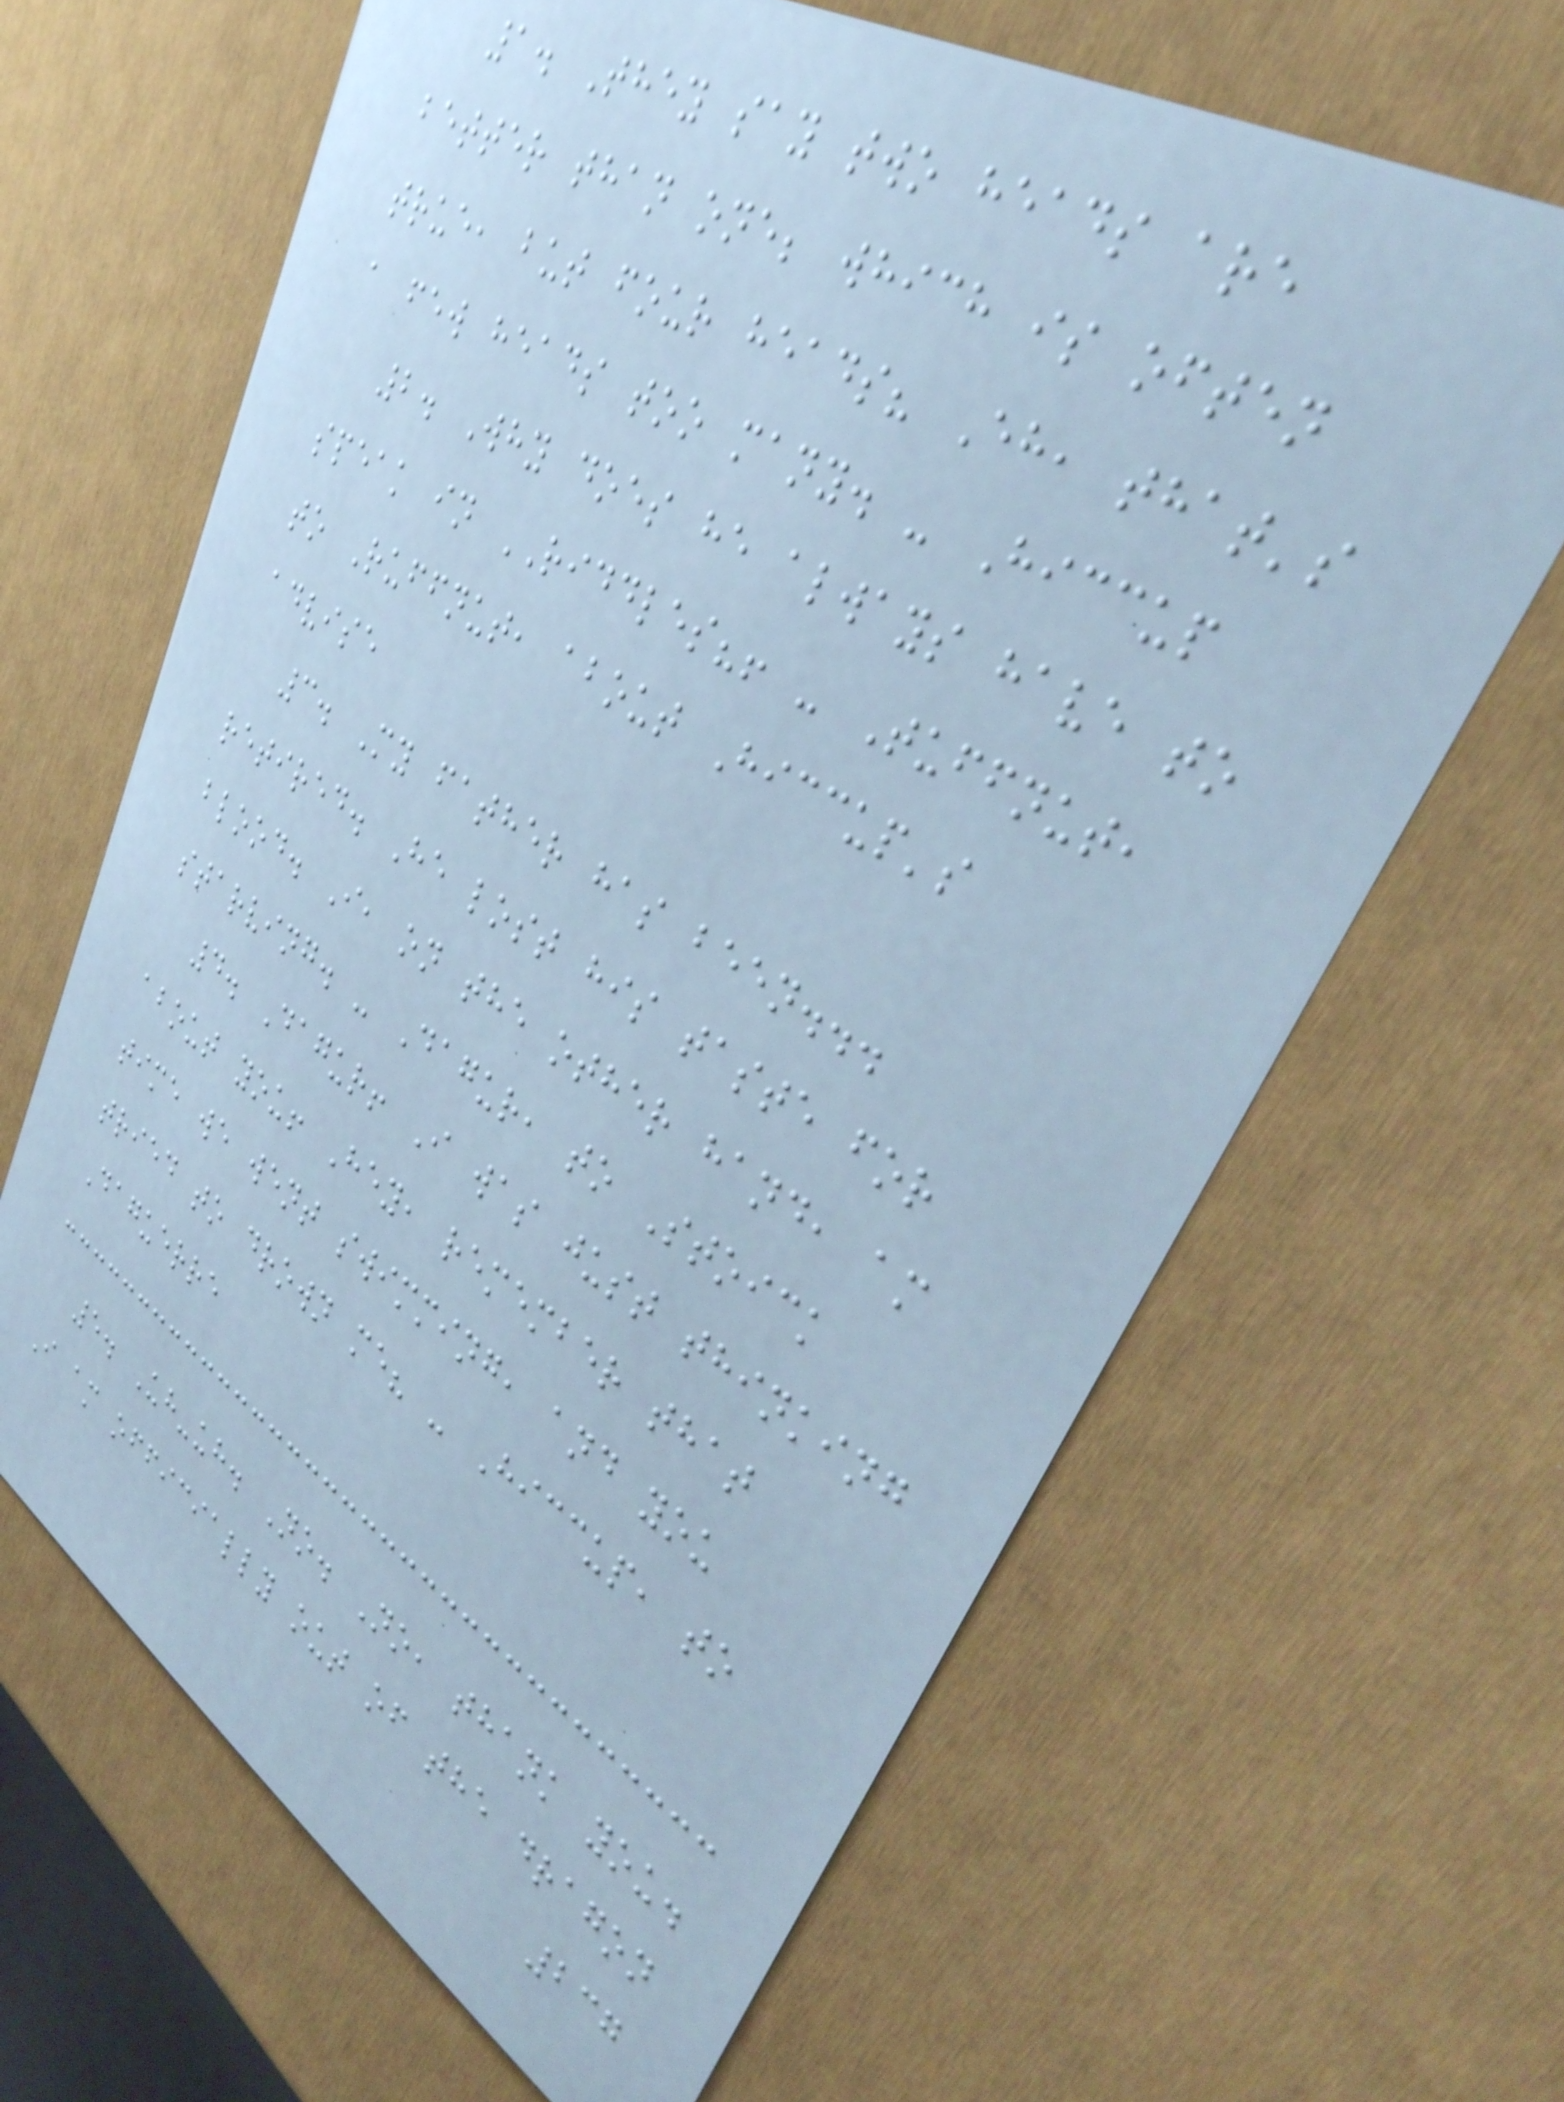1. They say two heads are
better than one; which is often
true, but four heads? Eh, that's
a few heads too many. - Hiccup
2. Why does he always have to
speak in RIDDLES?! - Tuffnut,
to Ruffnut, about Hiccup's
advise
3. My father has been...
retired. He lost his taste for
blood. I, on the other hand, am
starving. - Dagur, to Stoick
4. Dagur! I was just thinking
about you! Hey, remember that
time we went swimming, and you
tried to drown me? - Hiccup, to
Daguerre
5. Uh-uh. No. No, thank you.
I am officially out of the dragon
237
